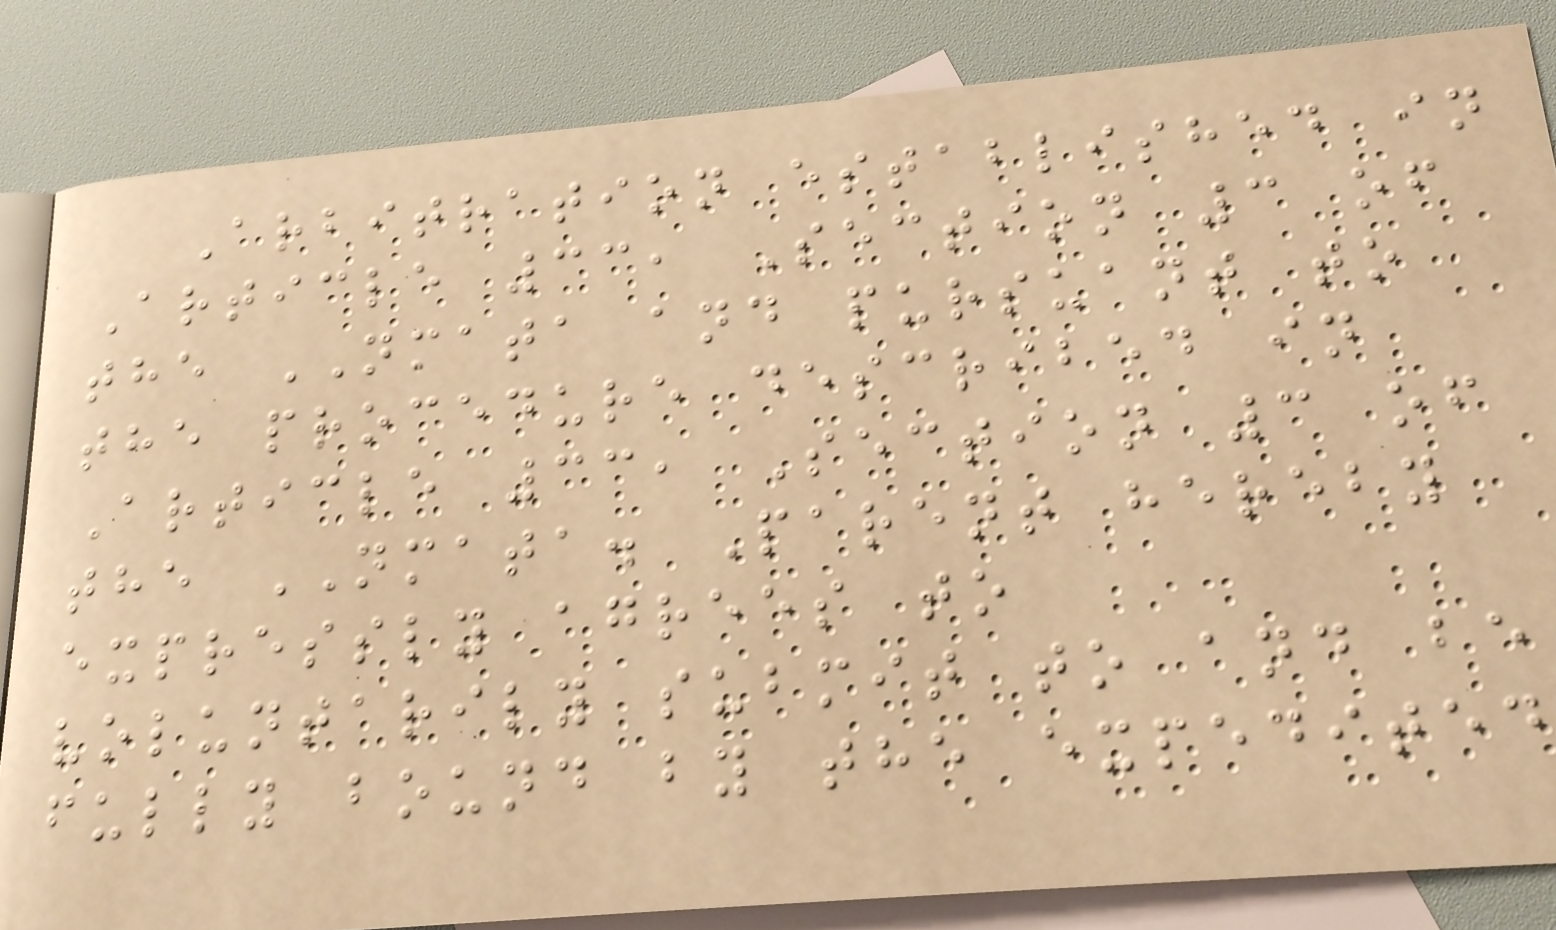Arbitration established in
Article 33, Section 3 of
the NMATA and pursuant to
the procedure described in
Article 33, Section 3 of
the NMATA. Parent hereby
expressly agrees to
voluntarily submit to and be
fully bound by the expedited
